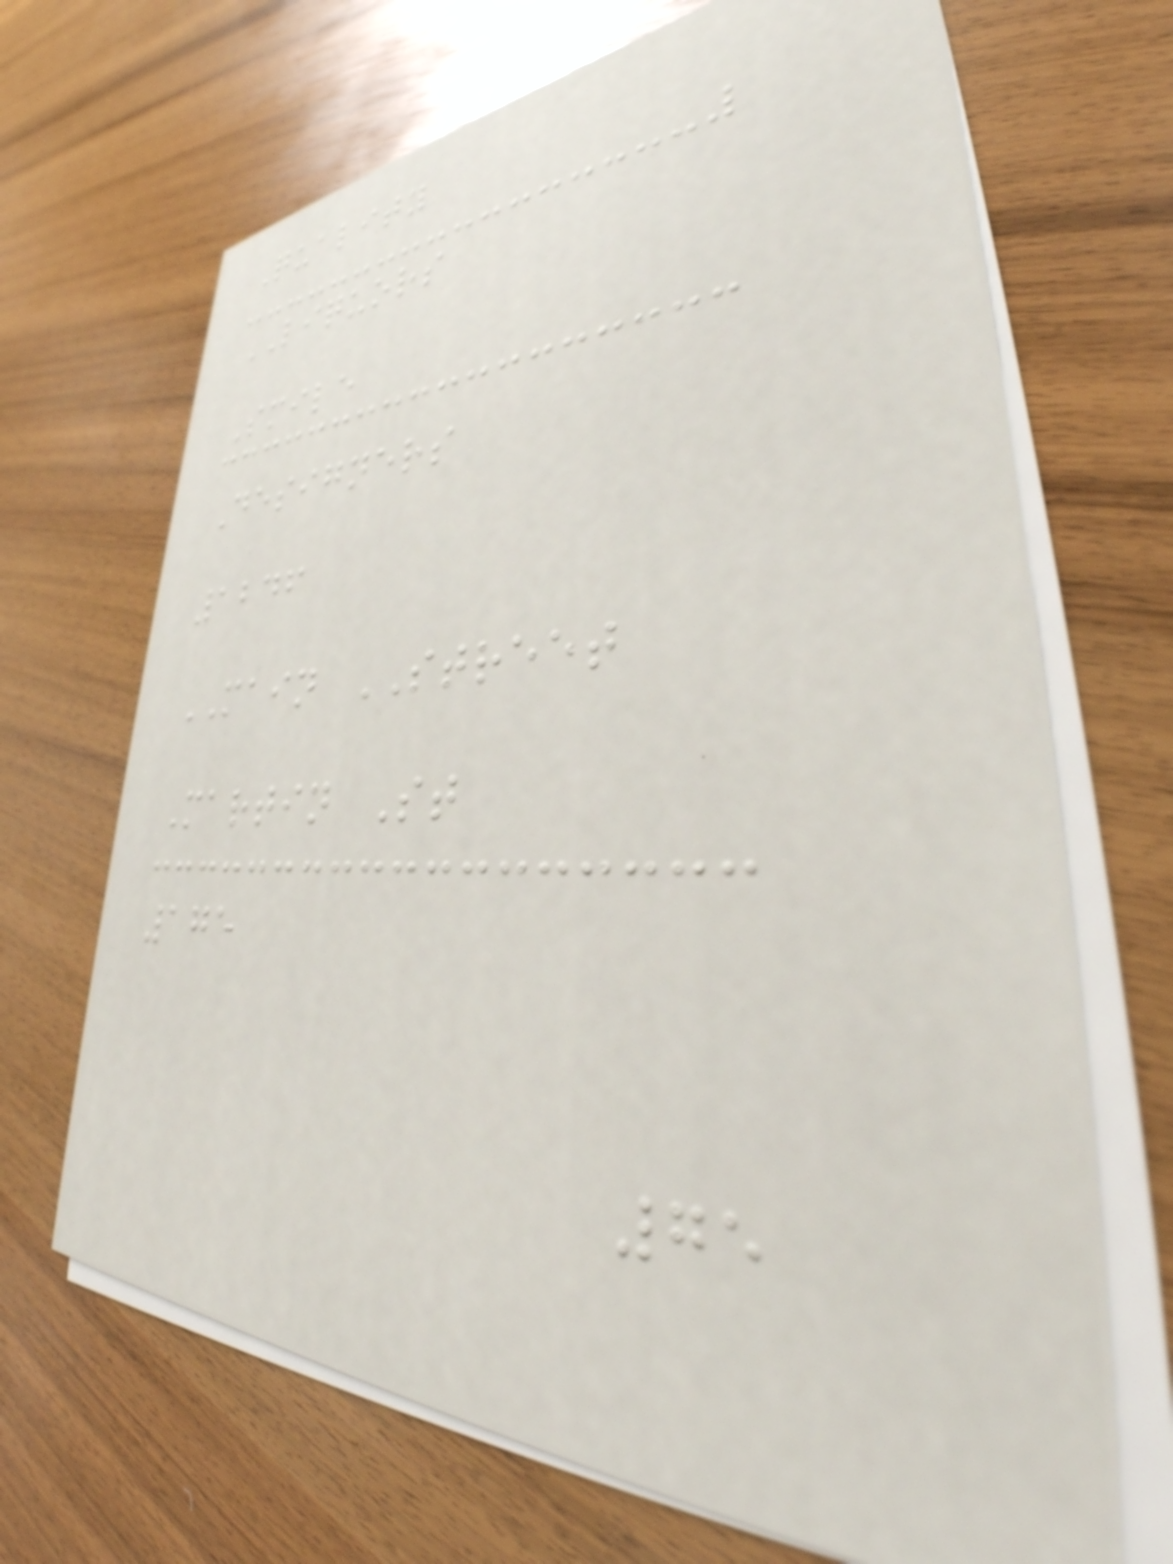Quality
LIQUORS
Smile
Designers
1246
MAIN STREET
Martin St
175
75
